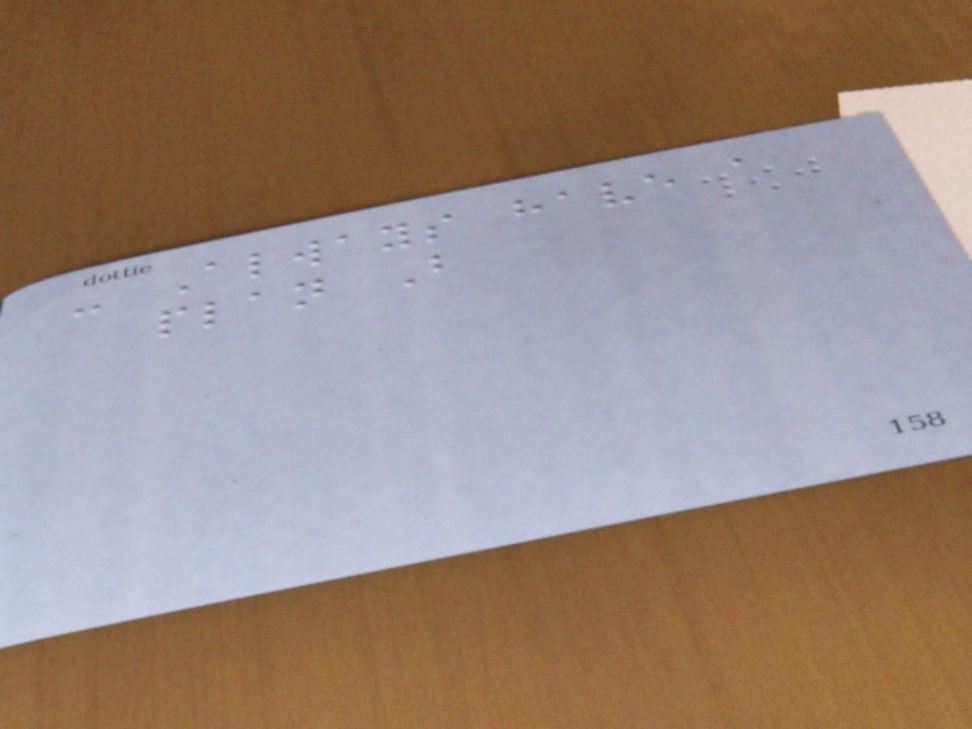- Always have a
plan B
